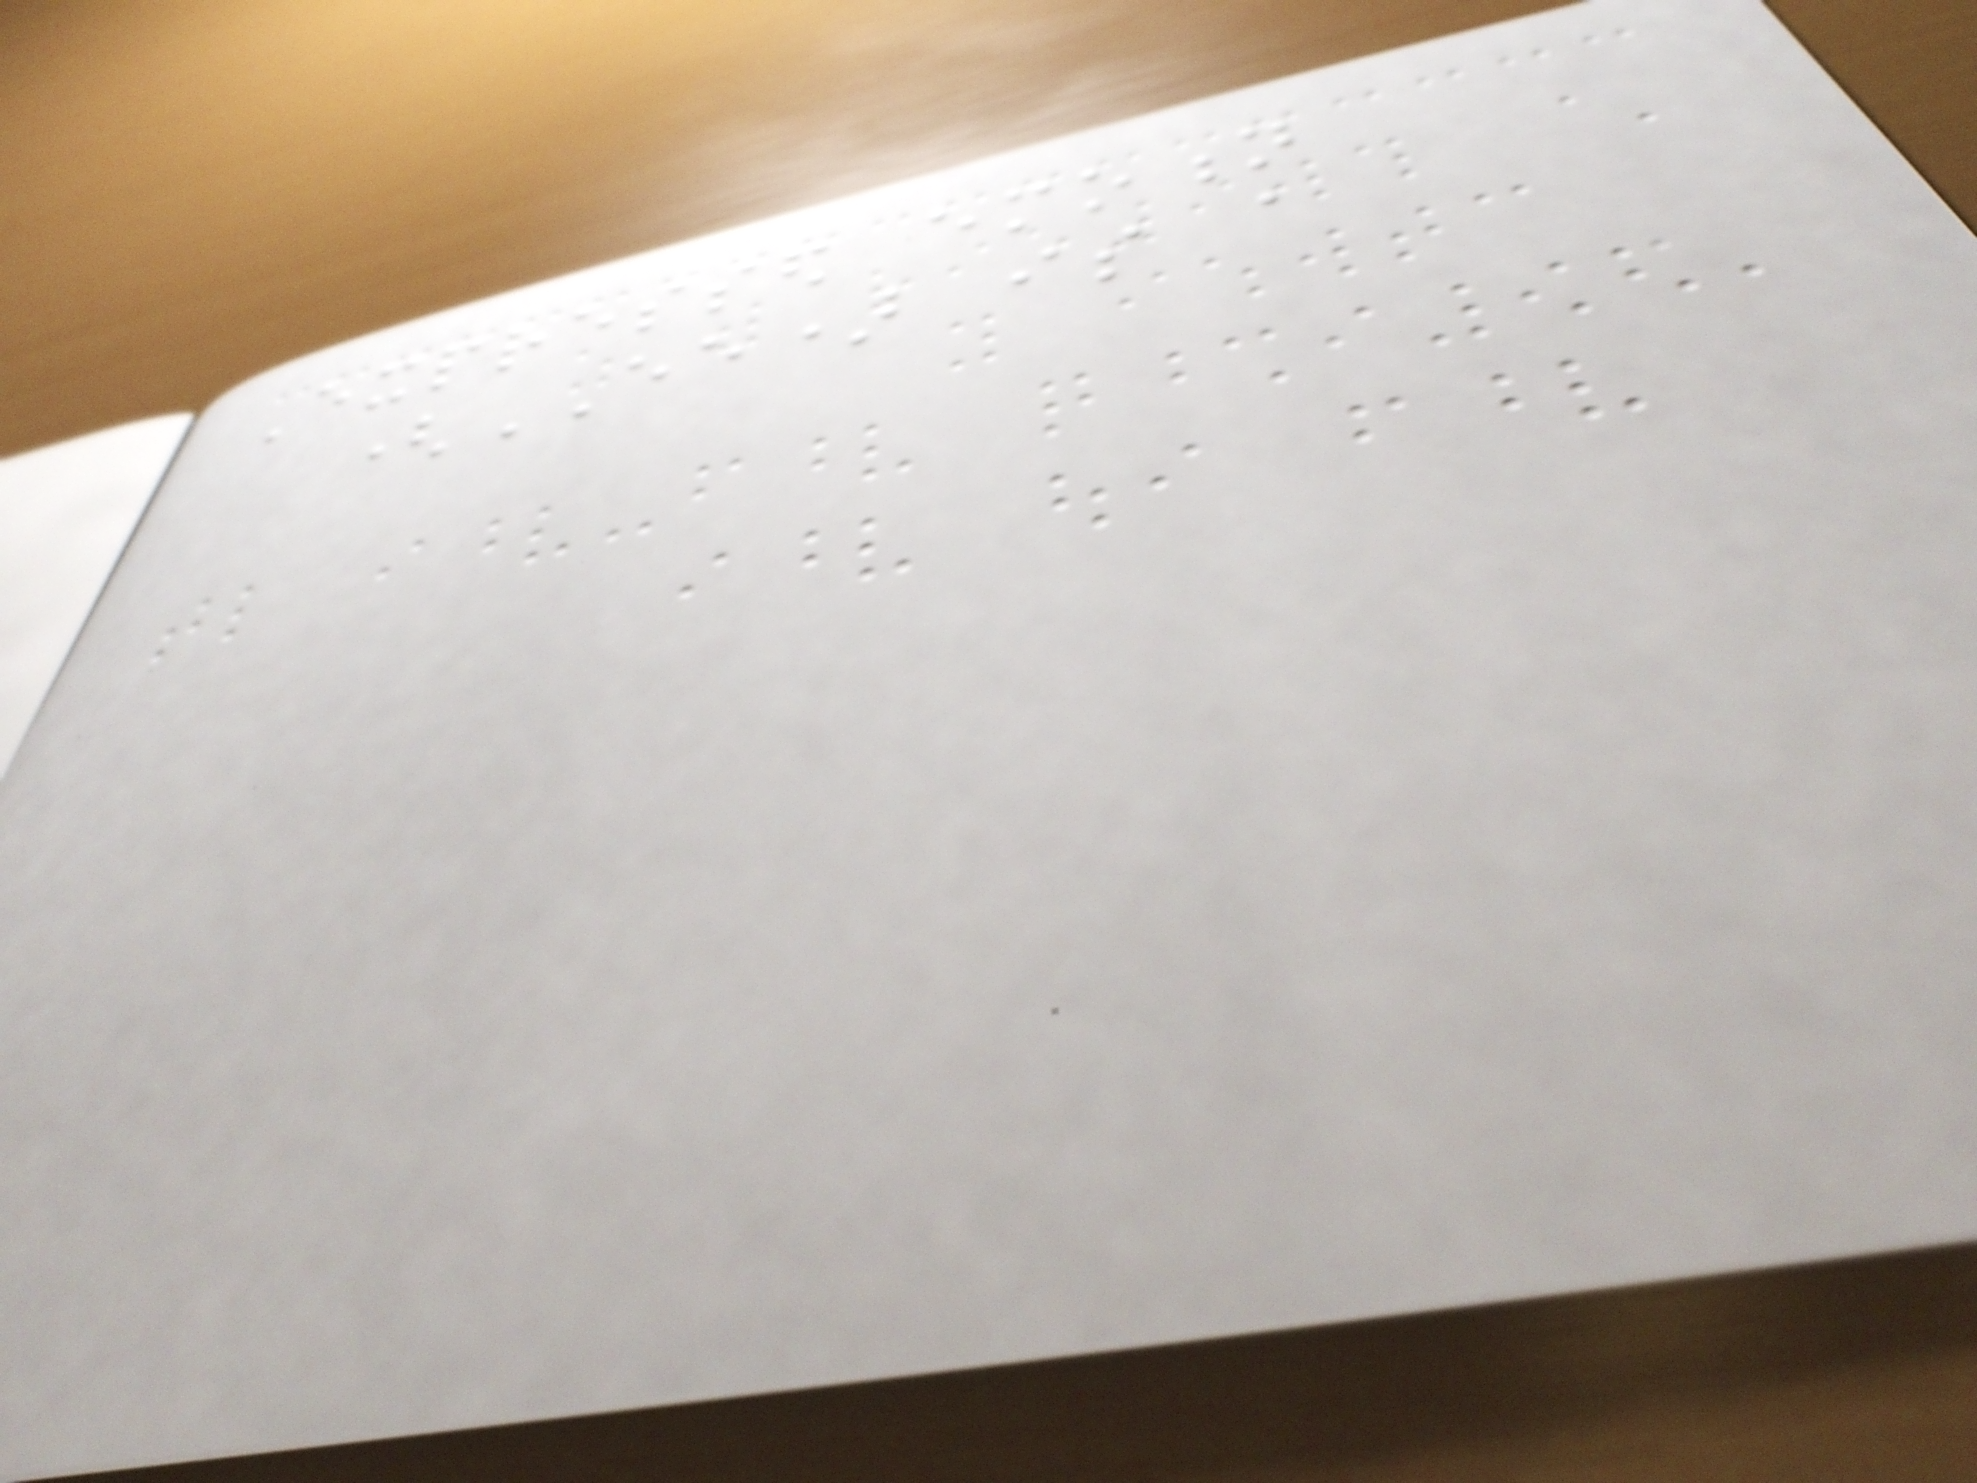Expressed emotion
(EE) is a
